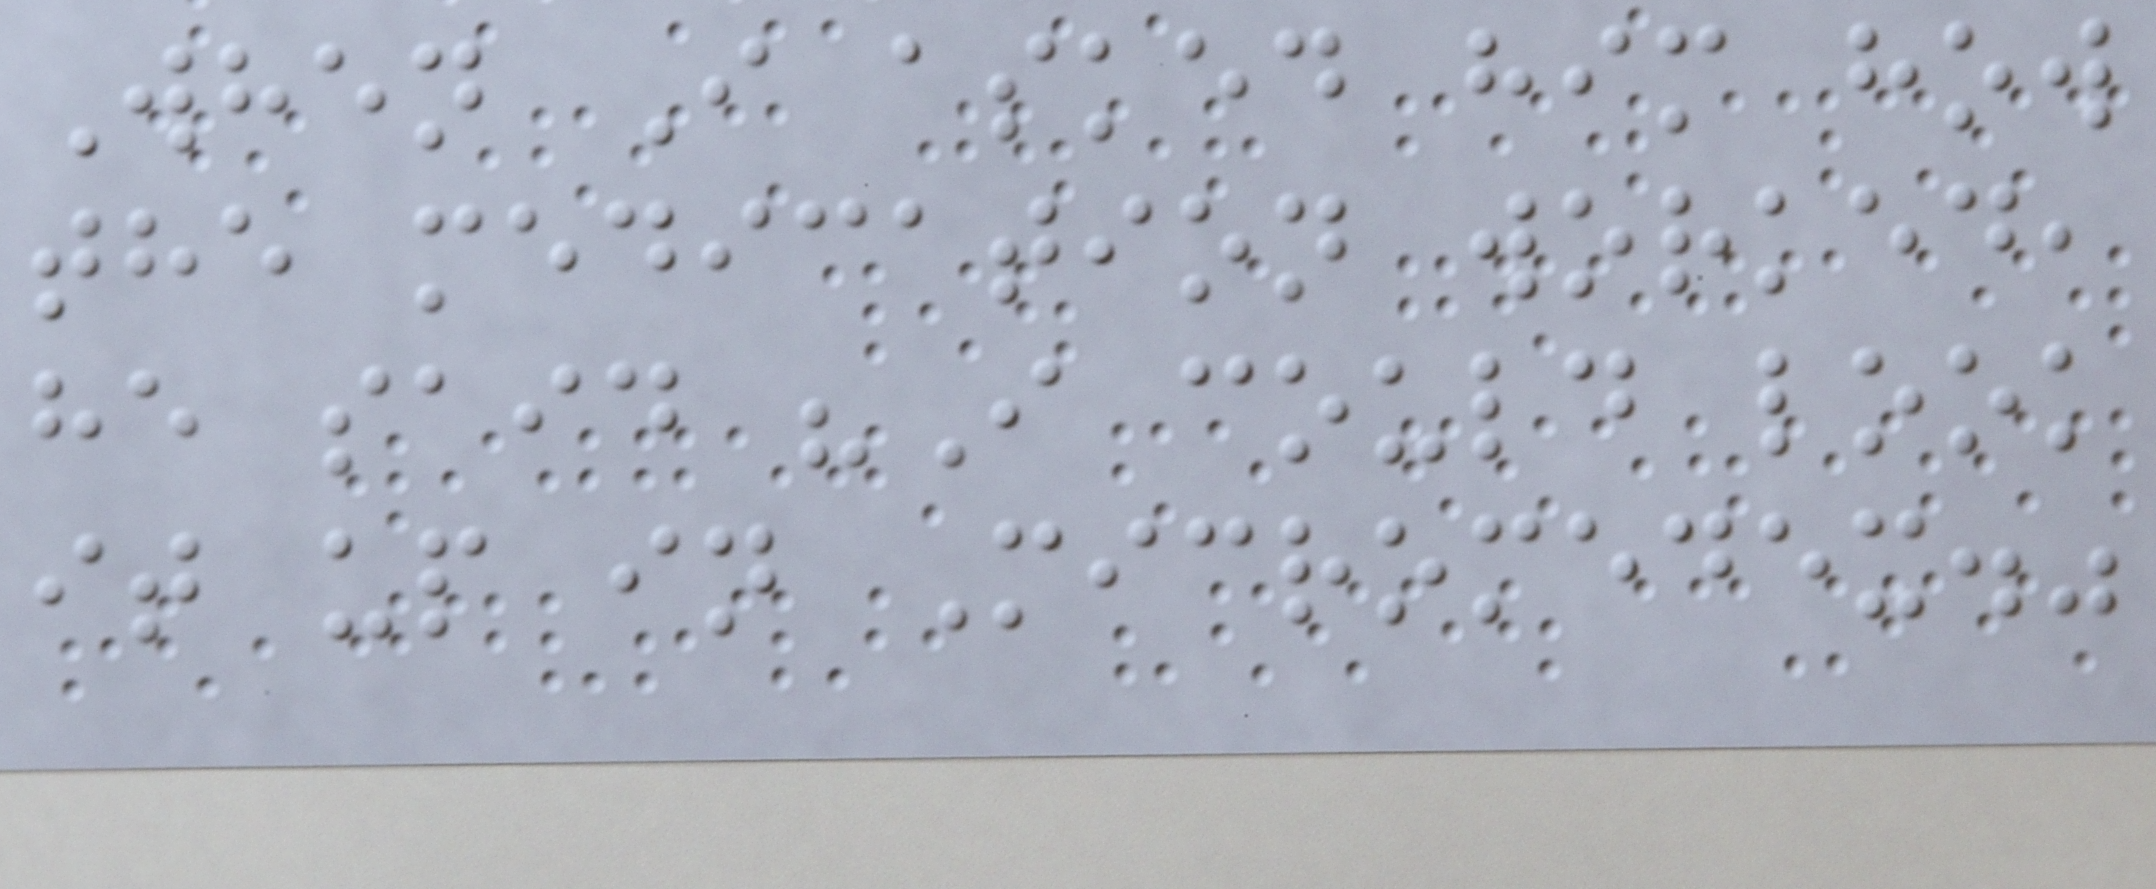When I asked him how
the medication worked,
he said "I could look
it up in Micromedex."
